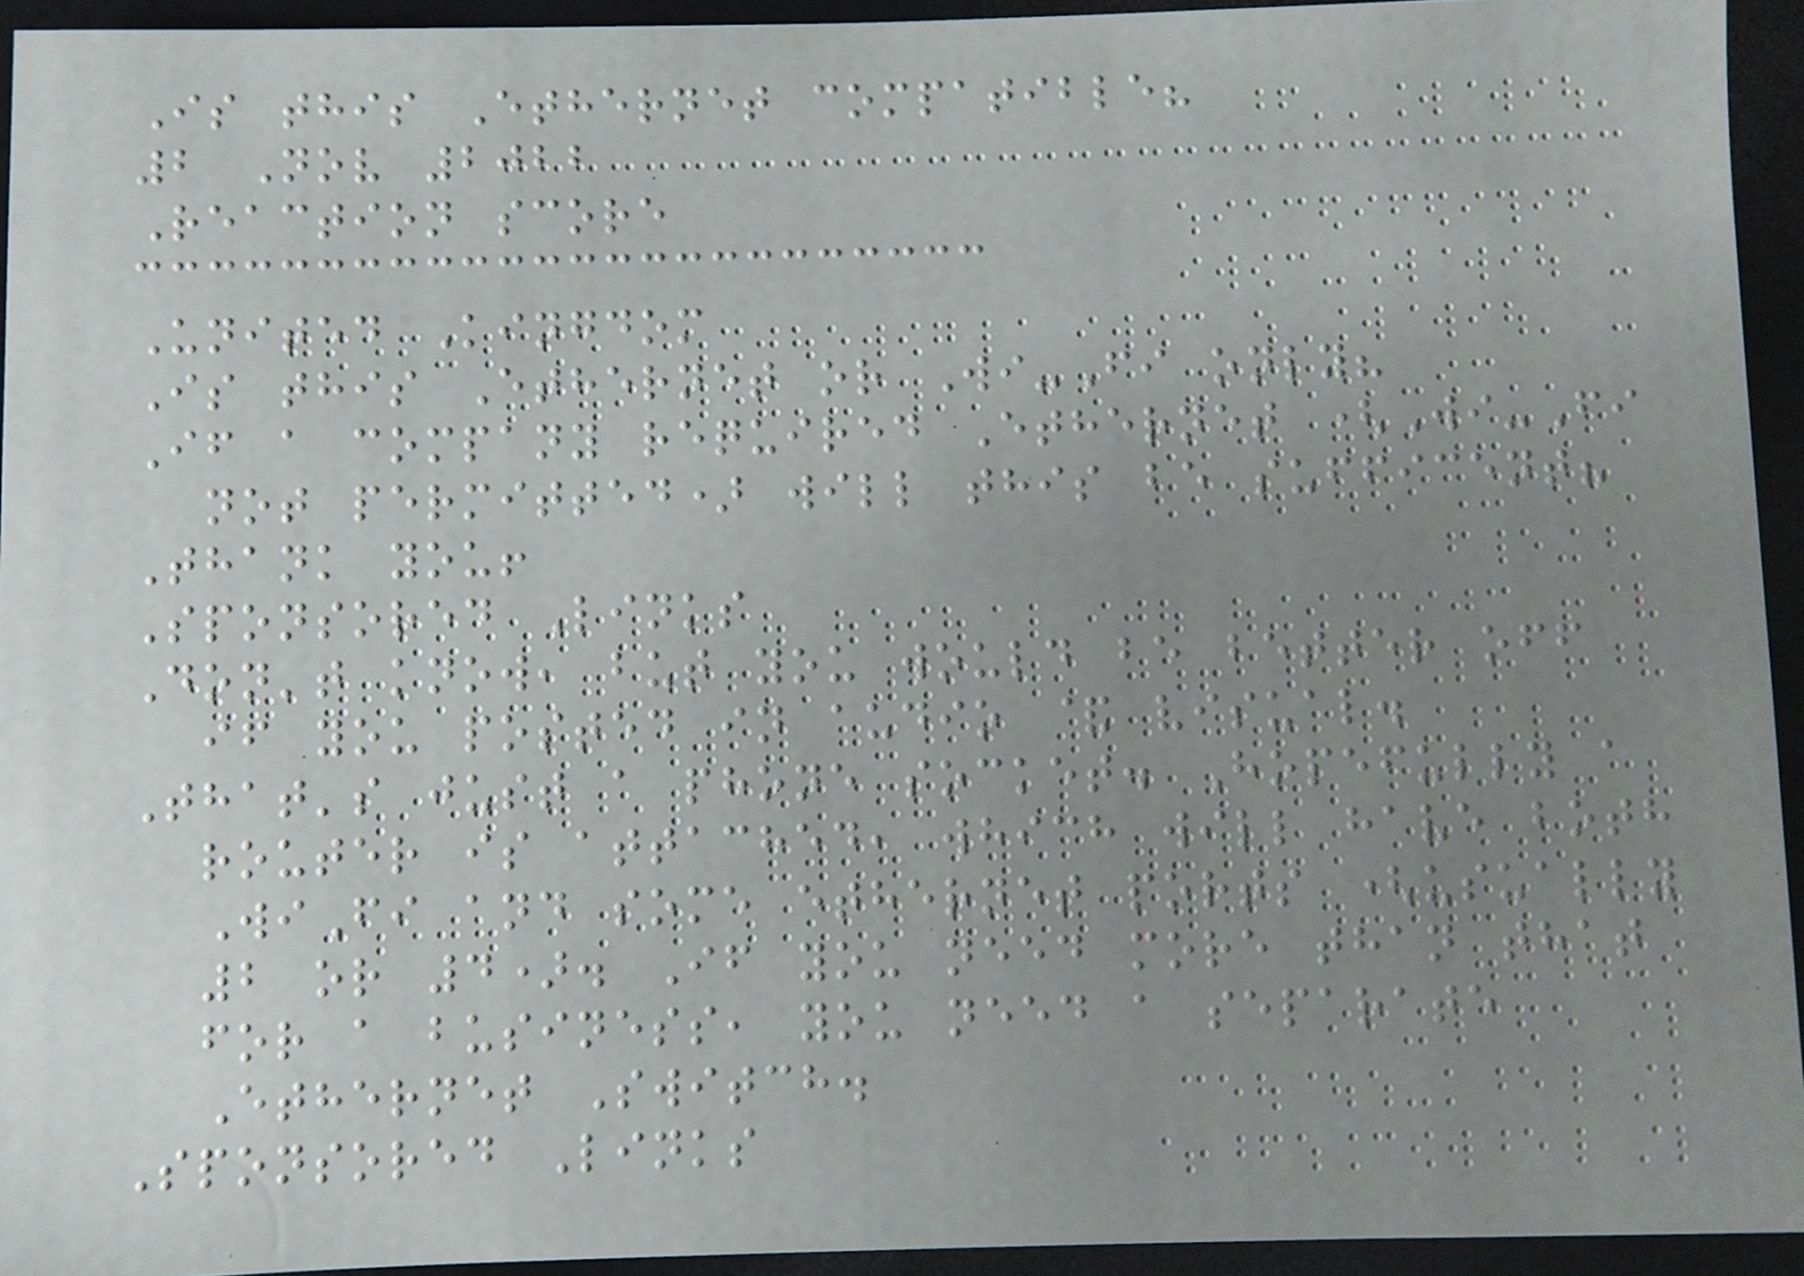Is this Ethernet compatible?
2 Nov 2022
Reaction score
United Kingdom
Is this Ethernet or Wi-Fi only?
If a company required Ethernet (Wi-Fi
not permitted) will this be sufficent?
Thank you!
Sponsored Links
Don't know, but you would be better off
if you posted in audio & visual.
That's just a phone socket. Hopefully a
router is attached, which will have both
WiFi and some ethernet ports (usually
2 or 4). If you need more than that
for a business, you need a separate
Ethernet Switch.
Sponsored Links
